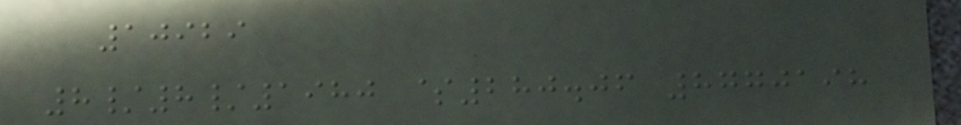10929
8/8/1980 $280.06 8770198
